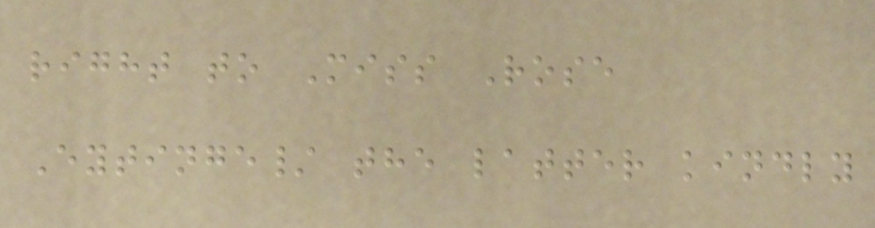right to Miss Rose
Eytinge/ the latter kindly
